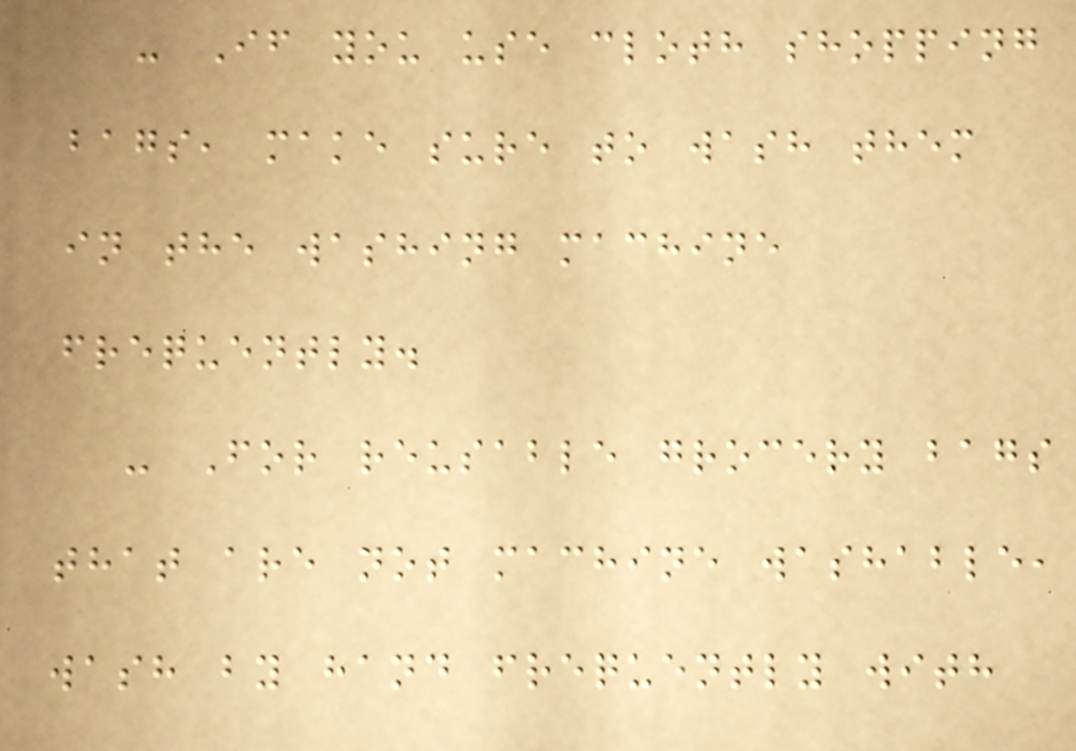- If you use cloth shopping
bags, make sure to wash them
in the washing machine
frequently.
- For reusable grocery bags
that are not machine washable,
wash by hand frequently with
